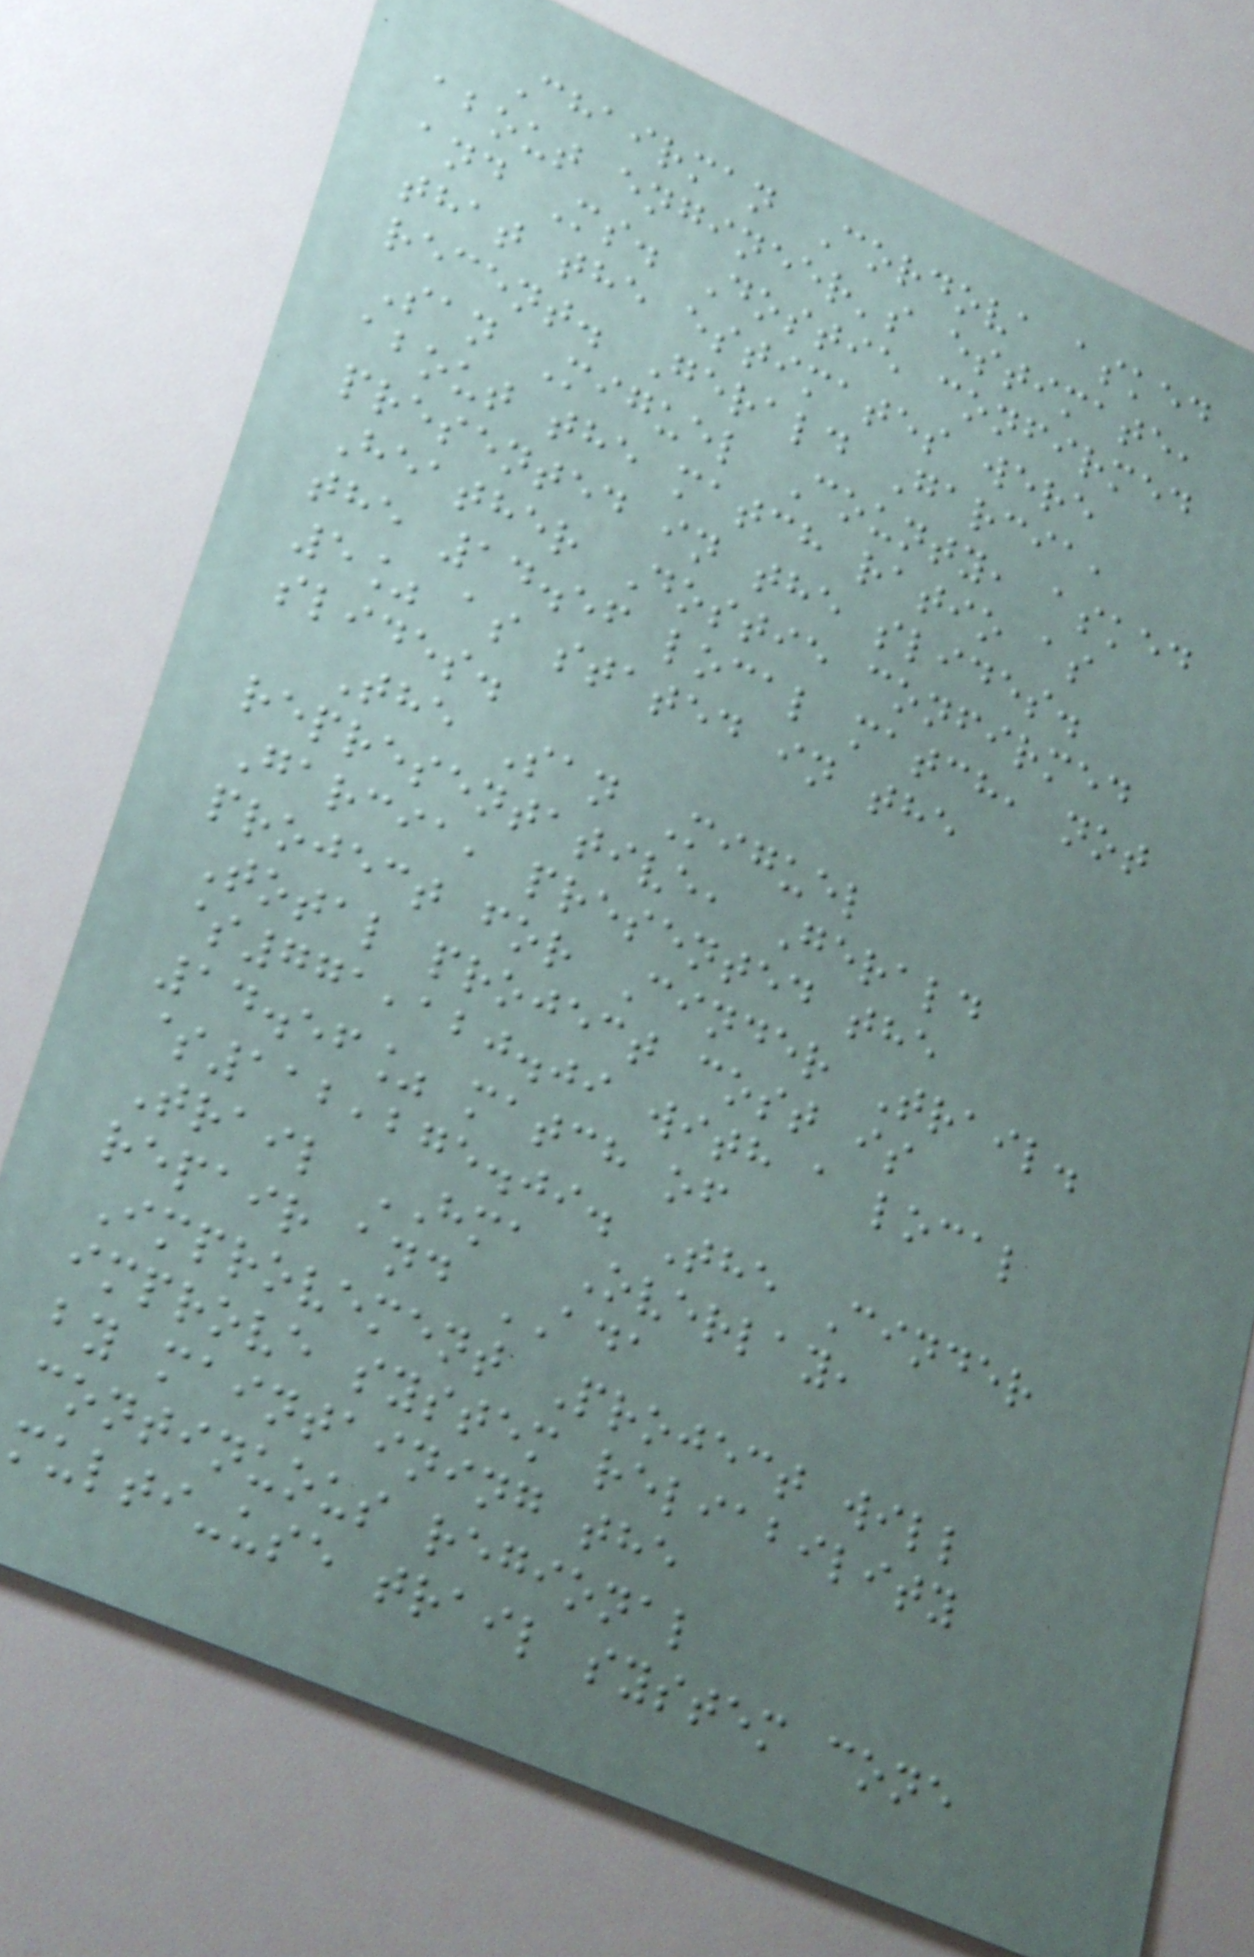Chairman Cordova asked
about engineer's estimate,
and Ms. Dostie confirmed
that the estimates were
recent. Gerald Garcia,
San Miguel County, asked
about the match ratio as
presented in the slides.
Heather Dostie confirmed
the 14.56 local match, not
5% as stated in the
slides.
The San Miguel
representative, Gerald
Garcia, presented the
project for Cinder Trail.
Total project cost is
$771,120.09 with a local
14.56% match of
$112,275.09. The Cinder
Trail HMA Overlay,
repair and ADA
Improvement Project will
improve system reliability
by maintaining the
continuous regional
multi-use trail system cone
